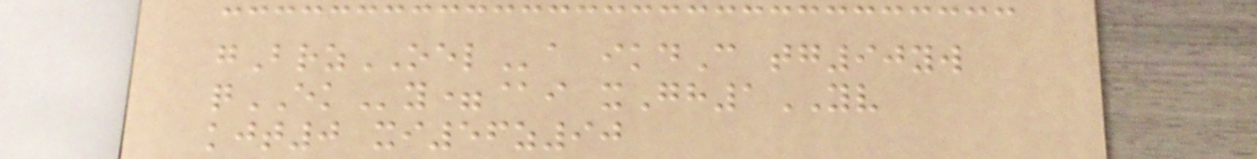gBrzOELa ikdC tg90yw
qEKy=@i xGh1YV
kjt0 xi56z90
